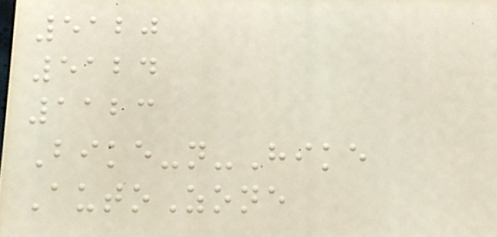5120
5124
1123
Bike-n-Hike
AutoZone
